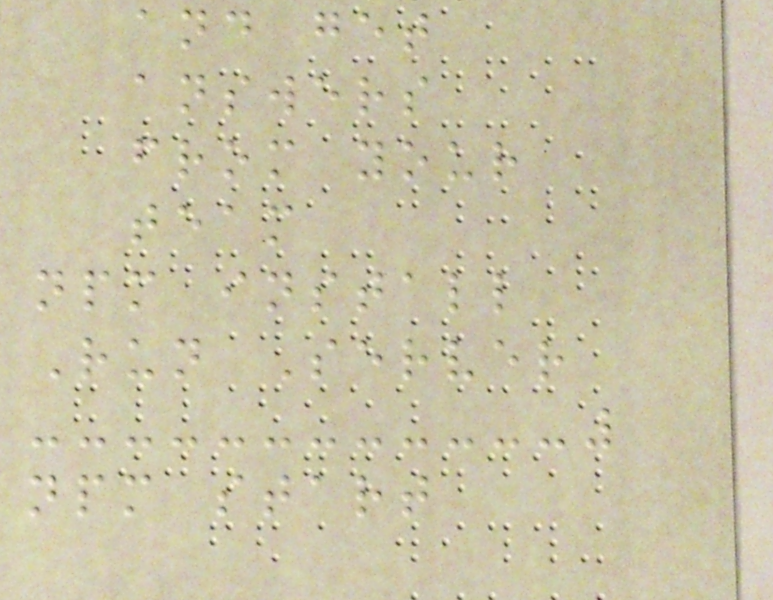and get
answers
from your
team
npm install
Run Server
npm start
